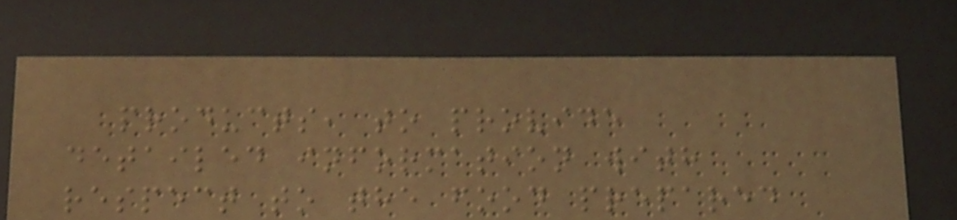products, to provide
detailed information with
respect to the food prepared
